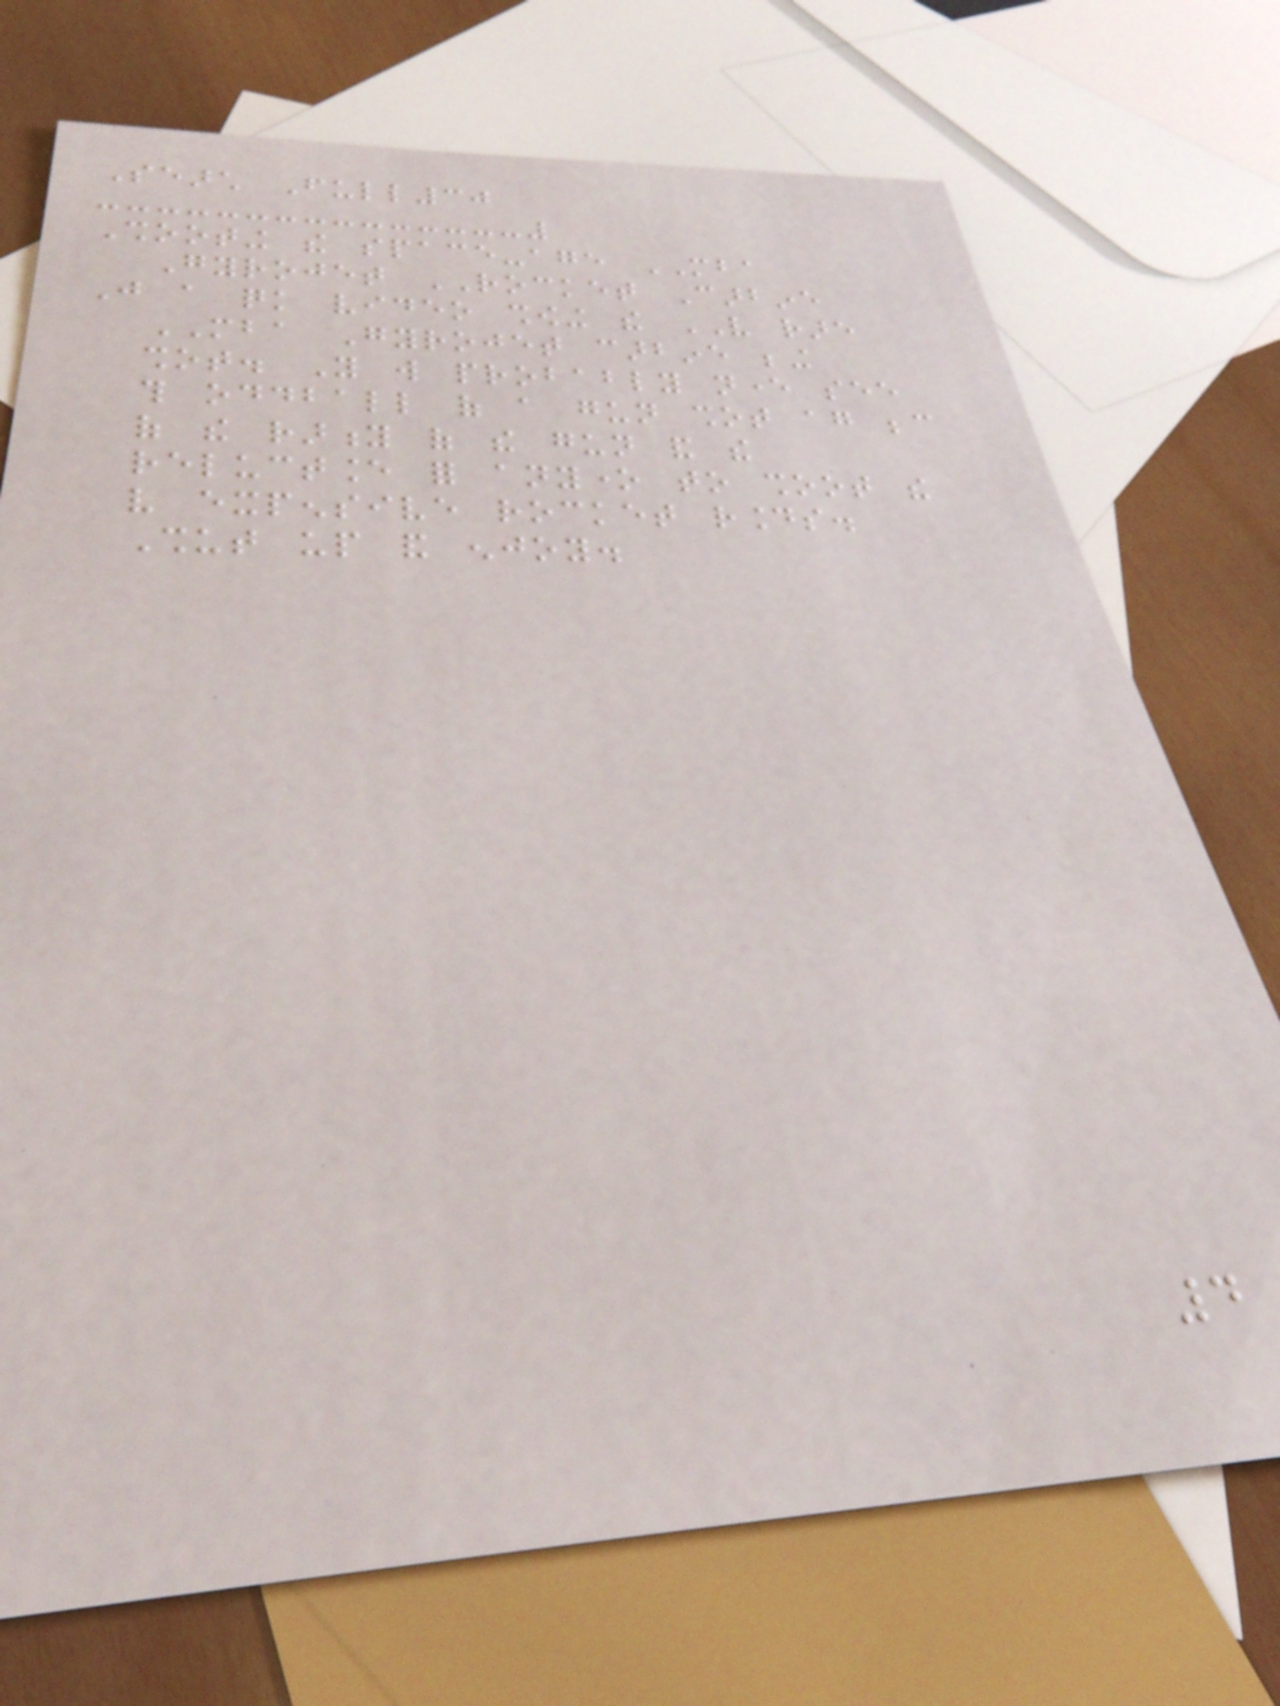Search Full30
Shooting the space-age MBA
Gyrojet ROCKET Carbine
Just a quick video showing the VERY rare
MBA Gyrojet carbine being
shot. You will probably never see
this oddball of a gun shot again because
of the rarity of the gun and the
reluctance for anyone to shoot the
very expensive rocket rounds.
Shut up and enjoy.
4
